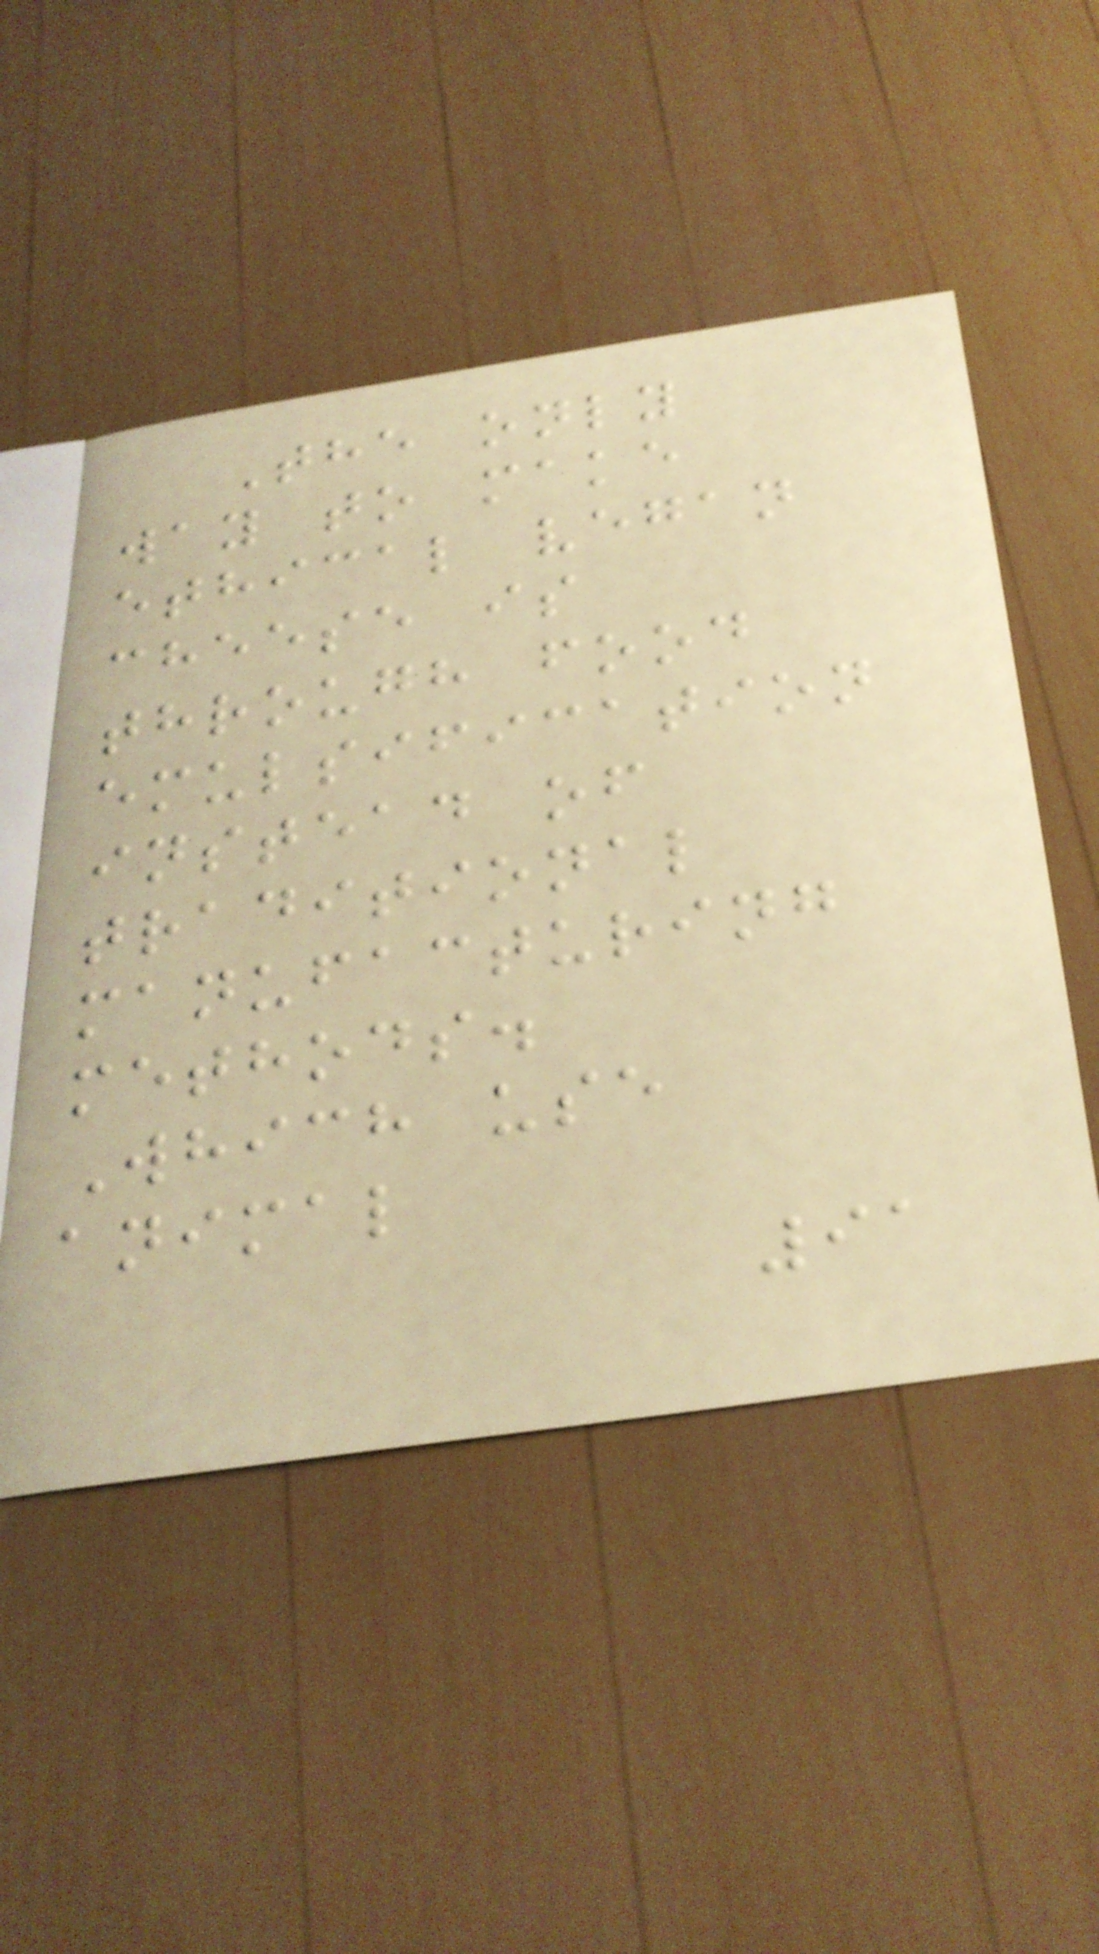The only
way to make
ethical vegan
cheese is
through food
emulsification
instead of
traditional
manufacturing
methods.
Which use
animal
91
